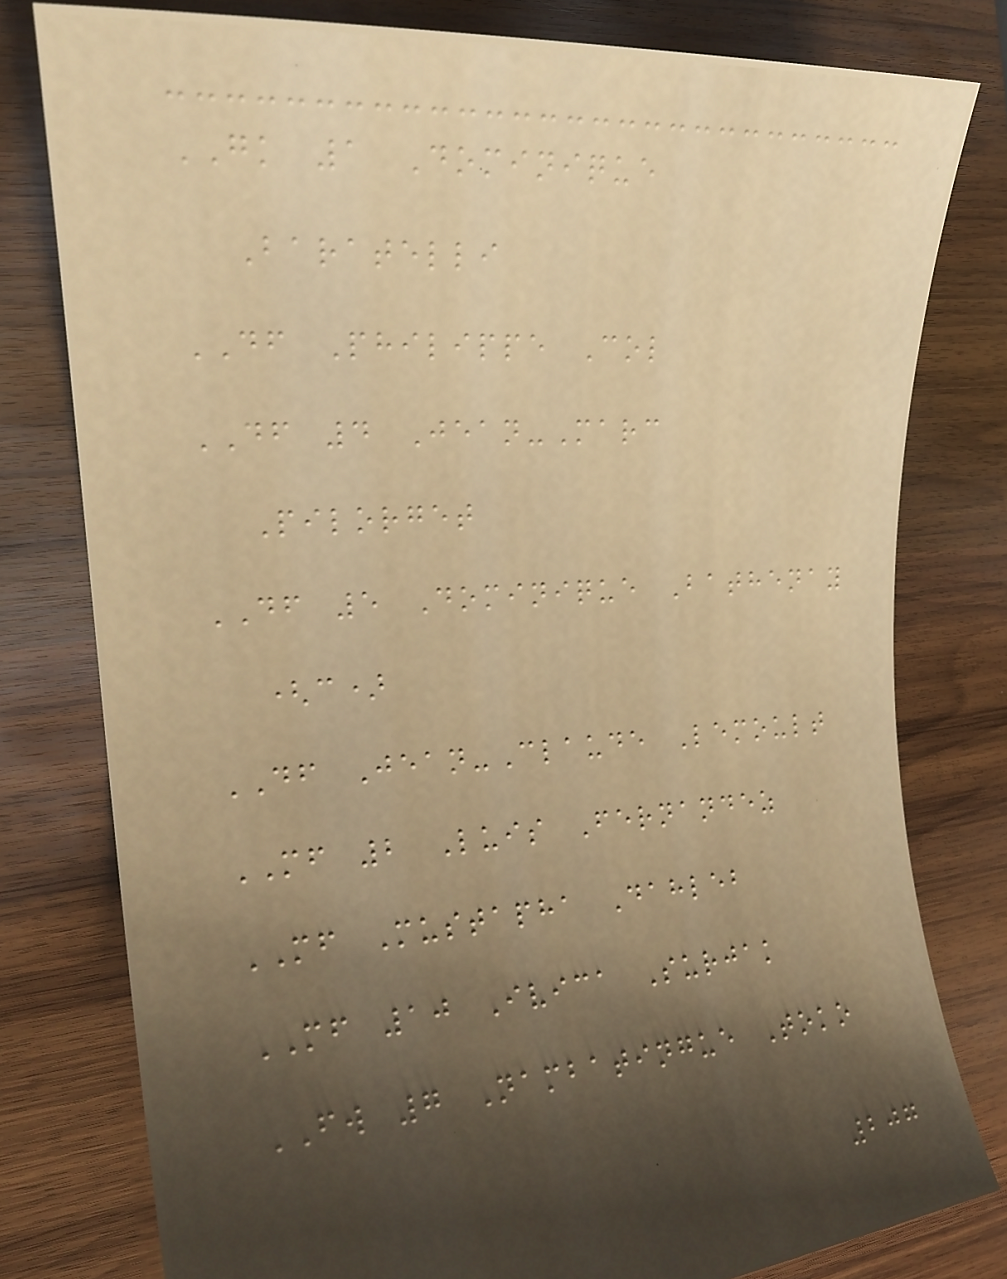GK 1 Dominique
Baratelli
DF Philippe Col
DF 4 Jean-Marc
Pilorget
DF 5 Dominique Bathenay
(c)
DF Jean-Claude Lemoult
MF 2 Luis Fernandez
MF Mustapha Dahleb
MF 10 Ivica Surjak
FW 7 Nambatingue Toko
207
